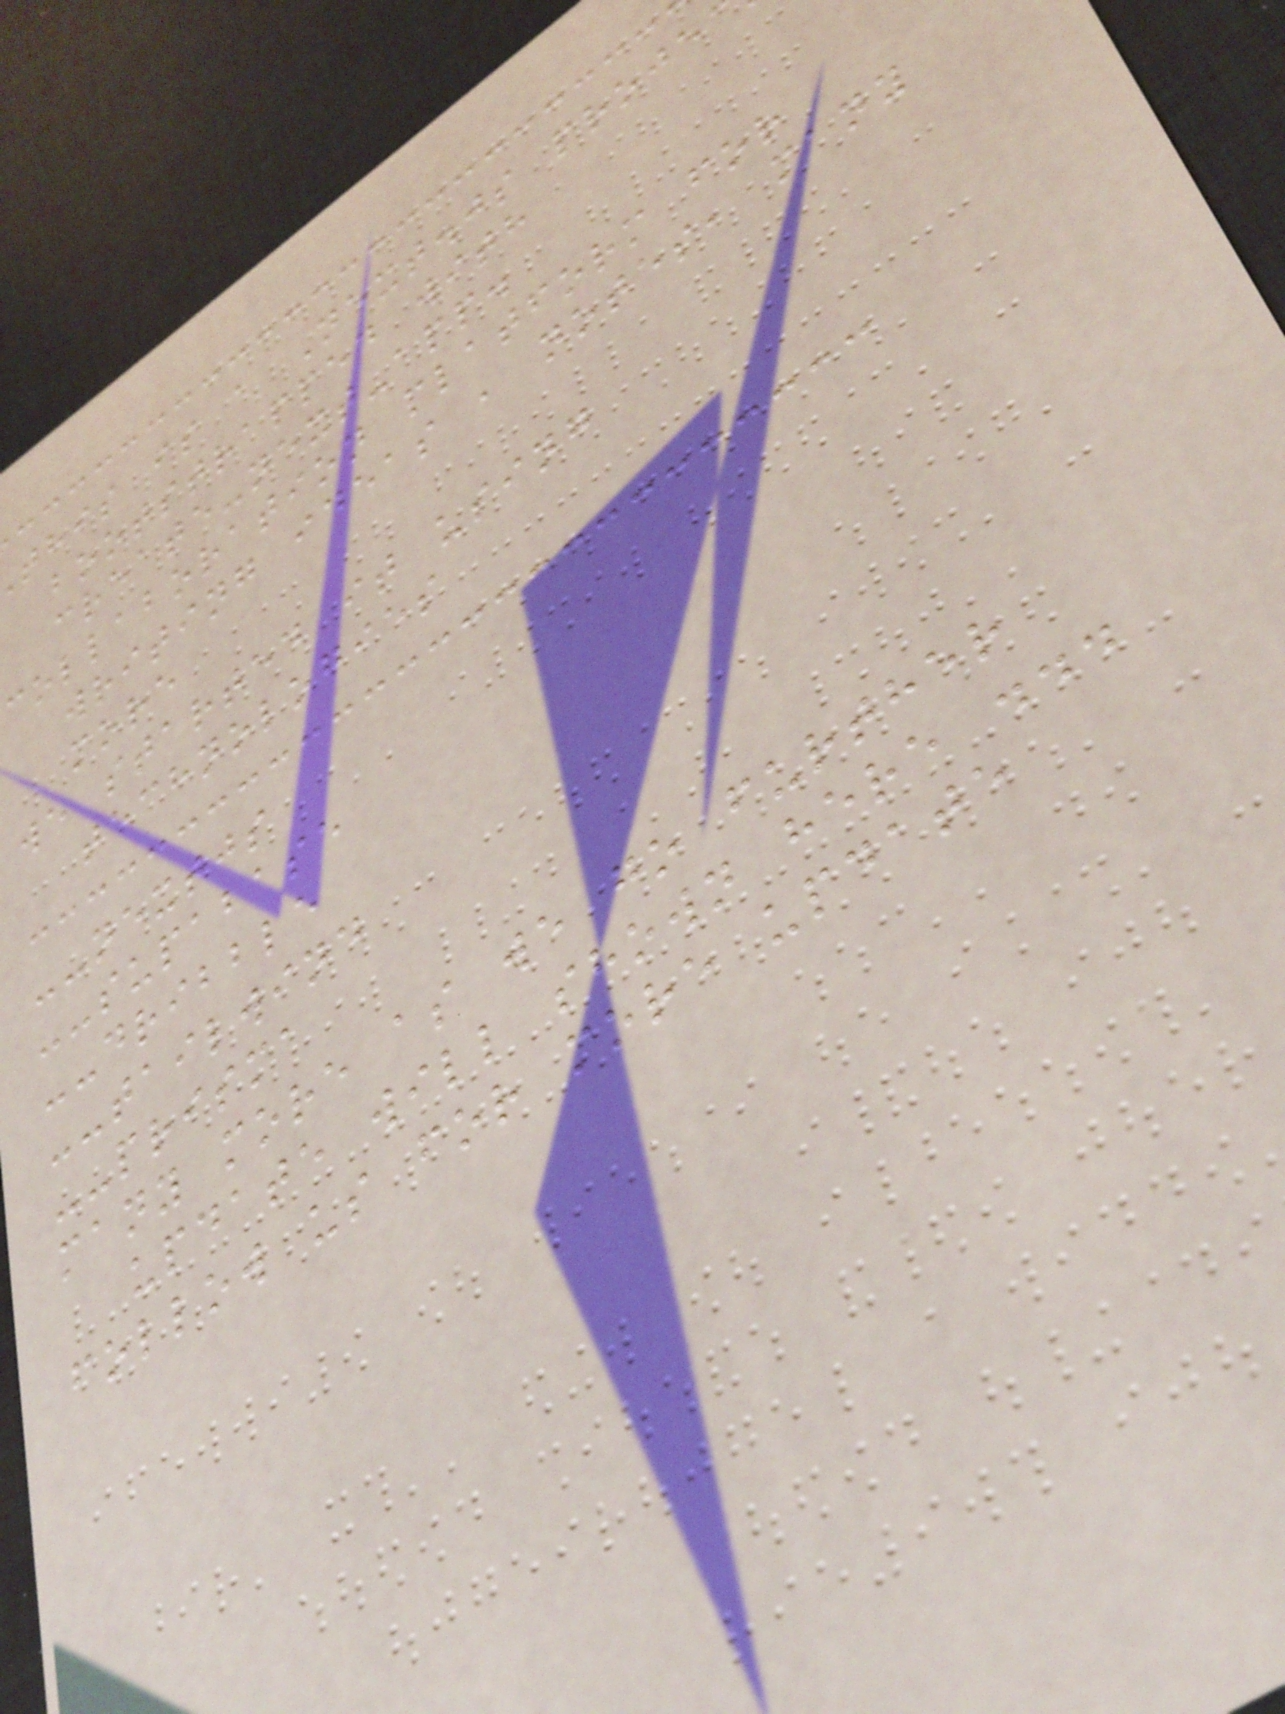this is a Next.js proje
bootstrapped with
create-next-app.
collaboration platform for
writing ideas , notes, many
more
we started it using
technologies
--nextjs
--supabase
--dribble
--tailwind
--prisma
many more as we go further
update will shown here ...
follow us for more update
